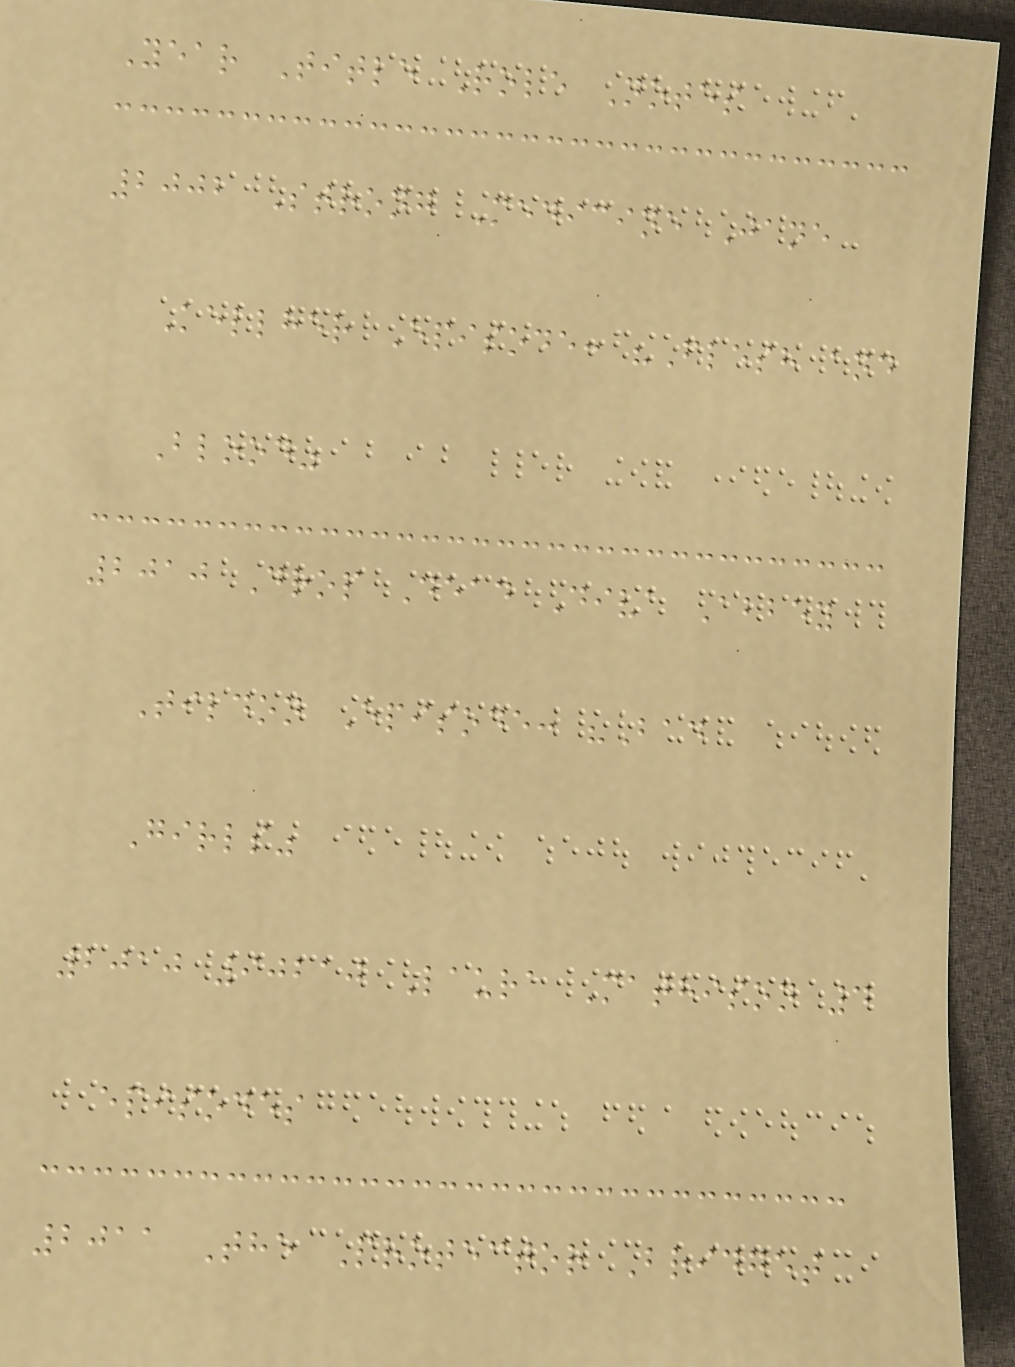Year Title Role Notes
2002 Strong Medicine Jane
Kellher Episode: "Flesh and
Blood"
2010 Drop Dead Diva Abbey
Tildon Episode: "Bad
Girls"
2010 90210 Laura Mathison 4
episodes
2011 The Protector Bridget
